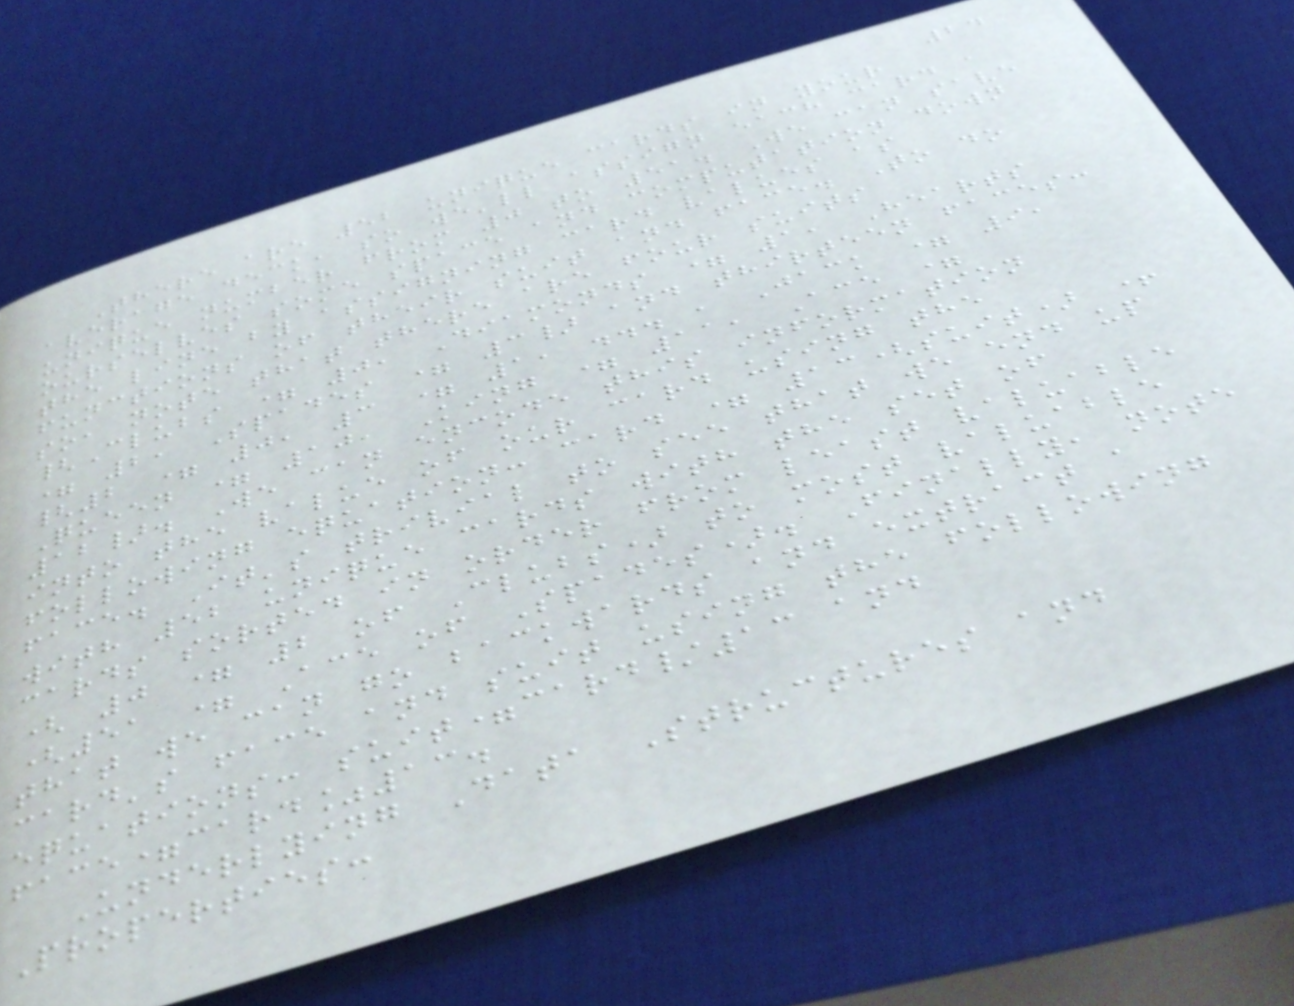24
There are 52 unique cards in your
average deck, so we'll assign each card a
unique number from 0 to 51. We can save
ourselves some space and computation down
the line by assigning card values as
functions of their suit and face. To do
so, note that there are four suits
{Clubs = 0, Diamonds = 1, Hearts
= 2, Spades = 3} and thirteen faces:
{2 = 0, 3 = 1, ... , Jack = 9,
Queen = 10, King = 11, Ace =
12}. We can encode this information
into the value of our card using the
following equation: card = 13(suit) +
face. It's trivial to see that we end up
with 52 unique cards with the set of
cards sorted in order from least valuable
( 0 = 2 of Clubs) to most valuable
(51 = Ace of Spades). Finally, note
that we can go backwards and extract a
card's face and suit using the following
equations: suit=card/13 and
face=card%13.
Underlying Data Structures and
Properties:
